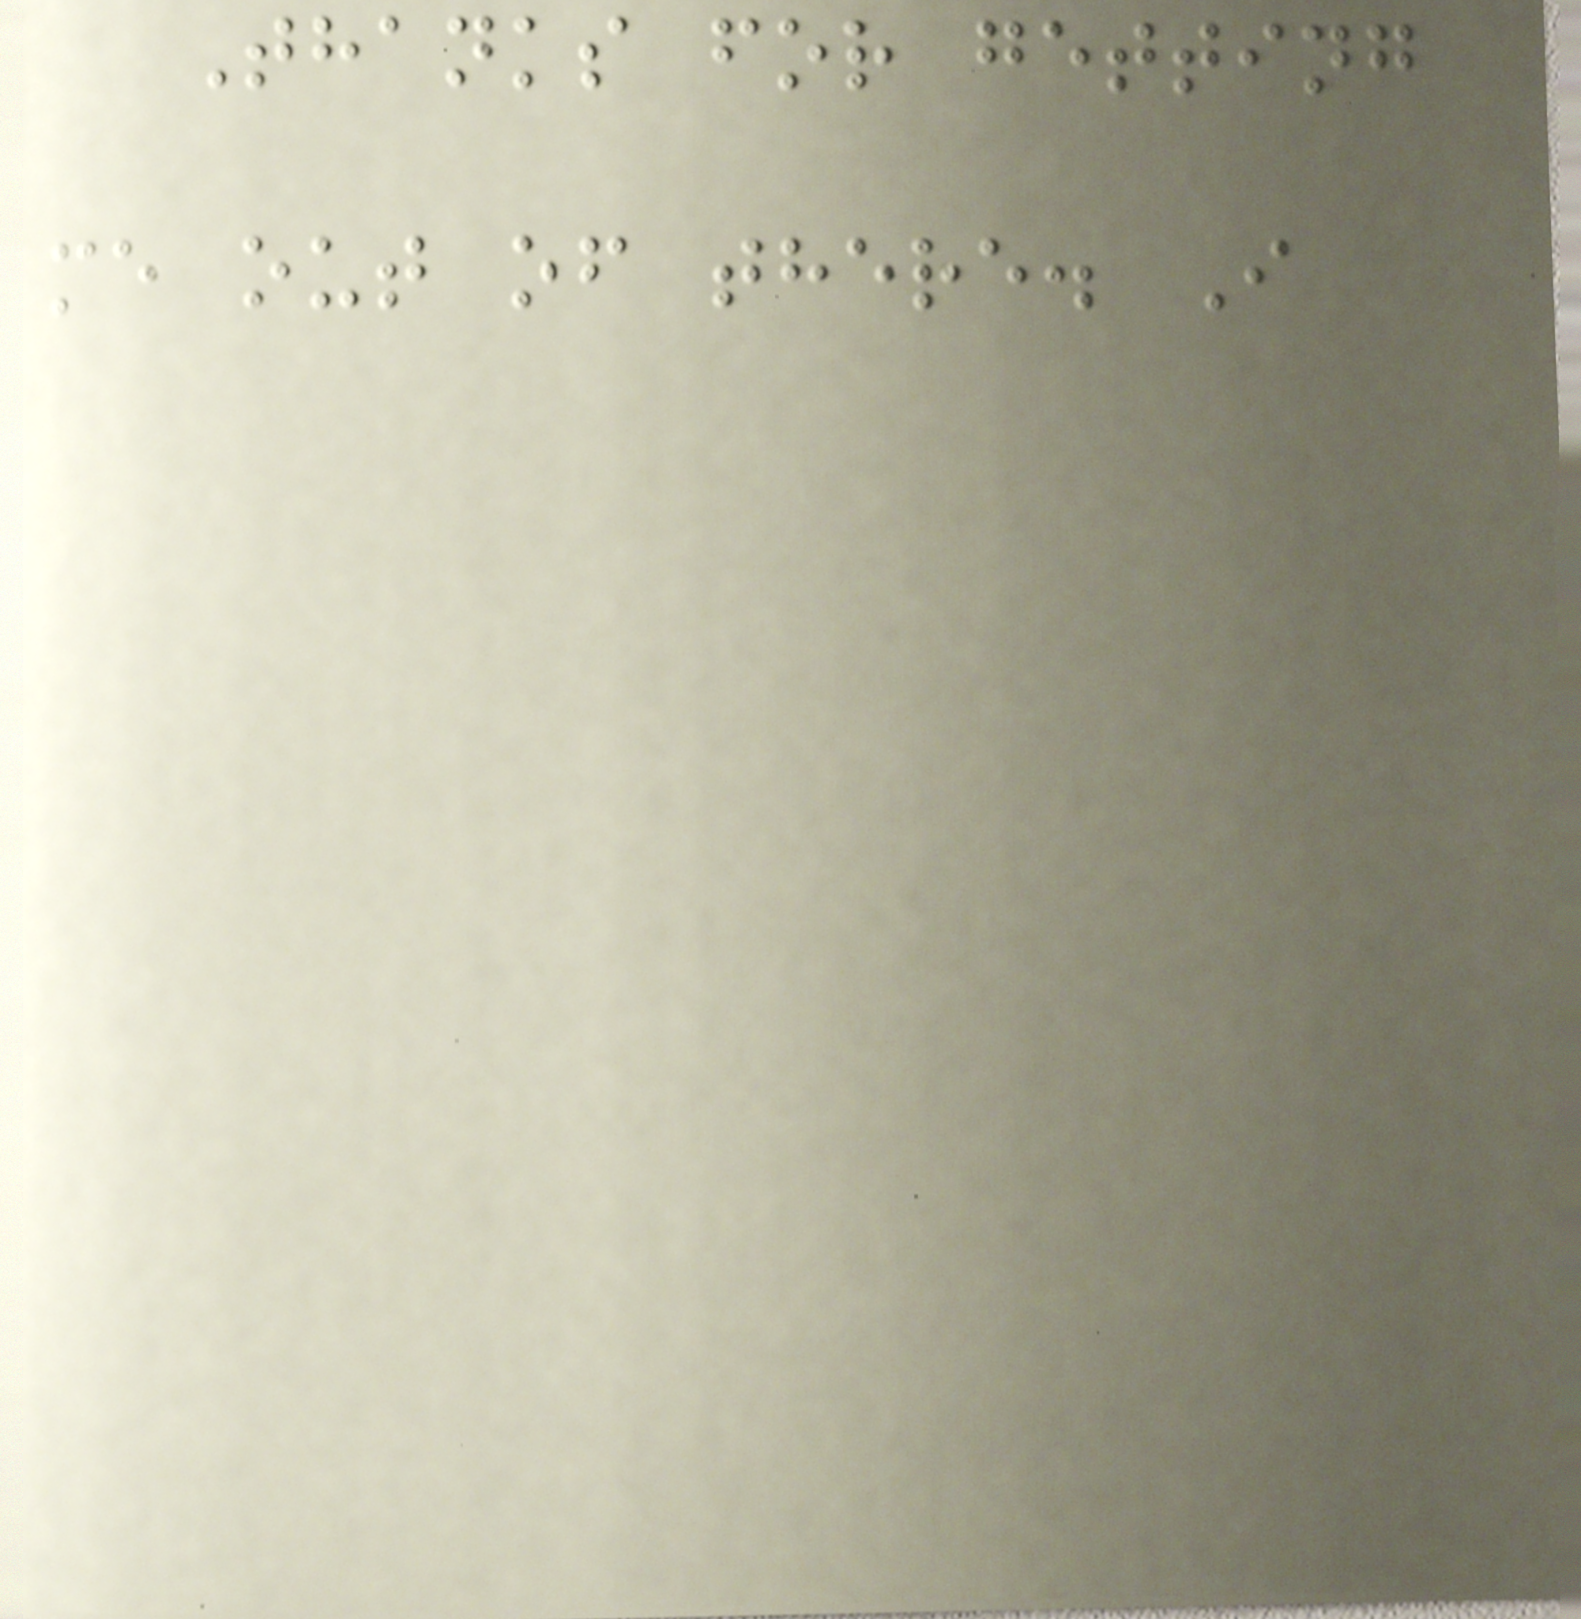Thanks for getting
me out of there. I
